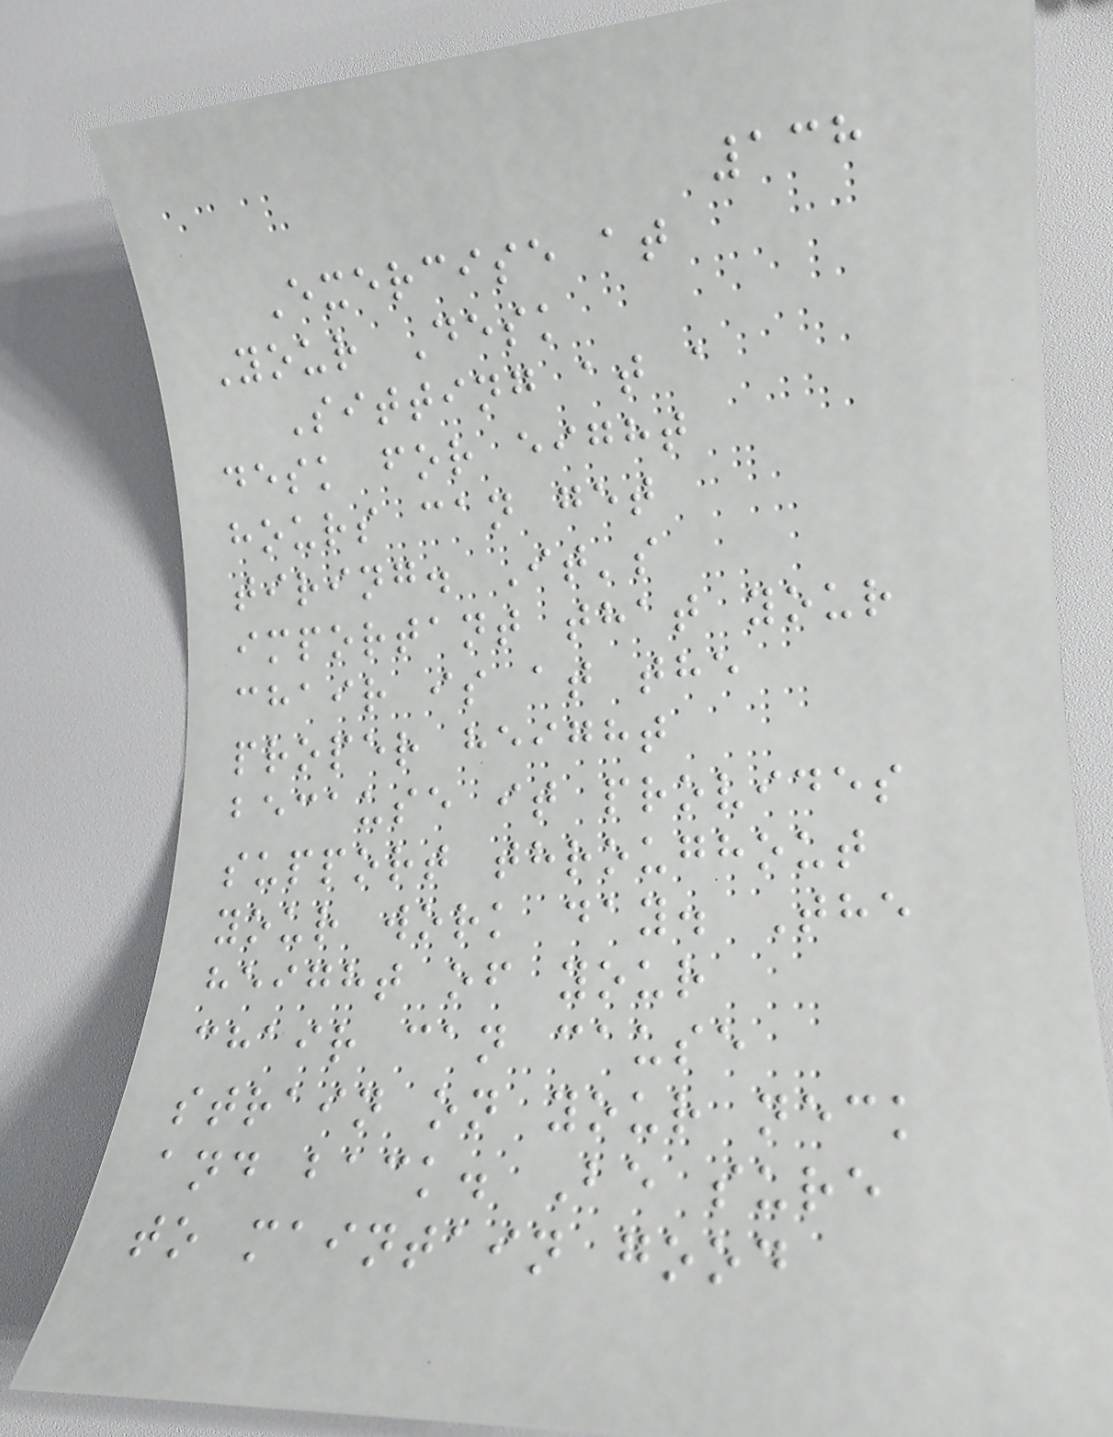138
Exercise at
Your Desk
Sitting at a
desk for eight
hours can get
tiring. It's
important that your
chair is at the
proper height
because it provides
support throughout
your work day. The
height of your
chair can cause
strain on your neck
and back. Be sure
to maintain good
